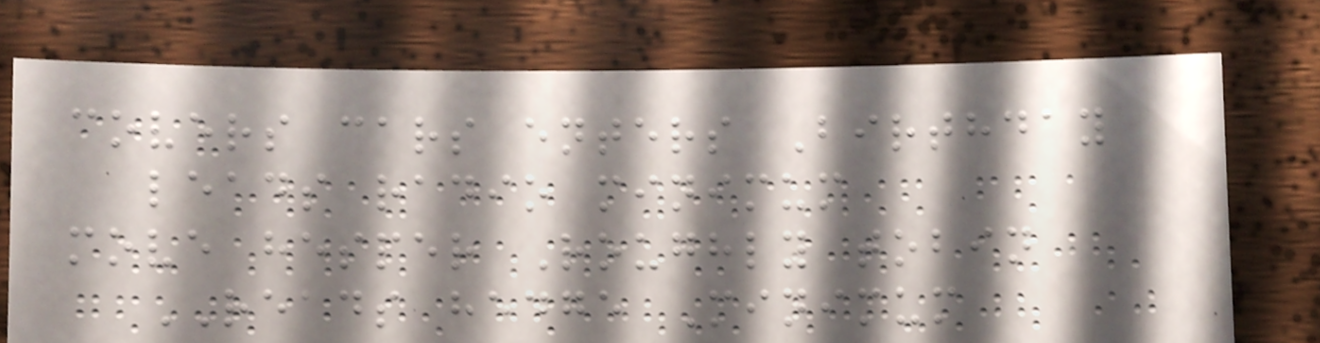covers cars enters Birthday
leads radio minimum
move hesper Roughly tobin
READS hedge Minimum
